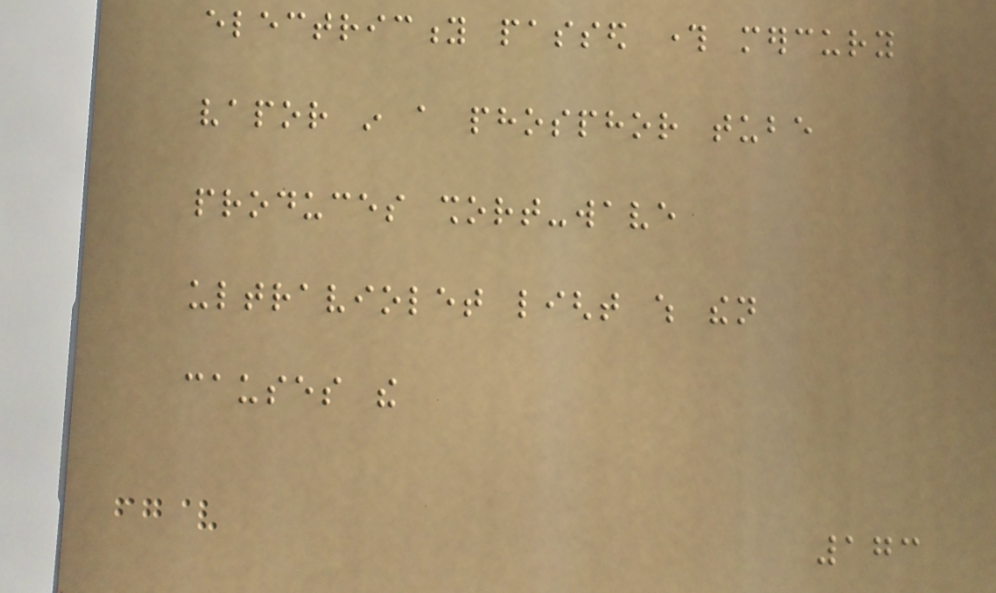electricity passed through mercury
vapor in a phosphor tube
produces short-wave
ultraviolet light which then
causes the
173
